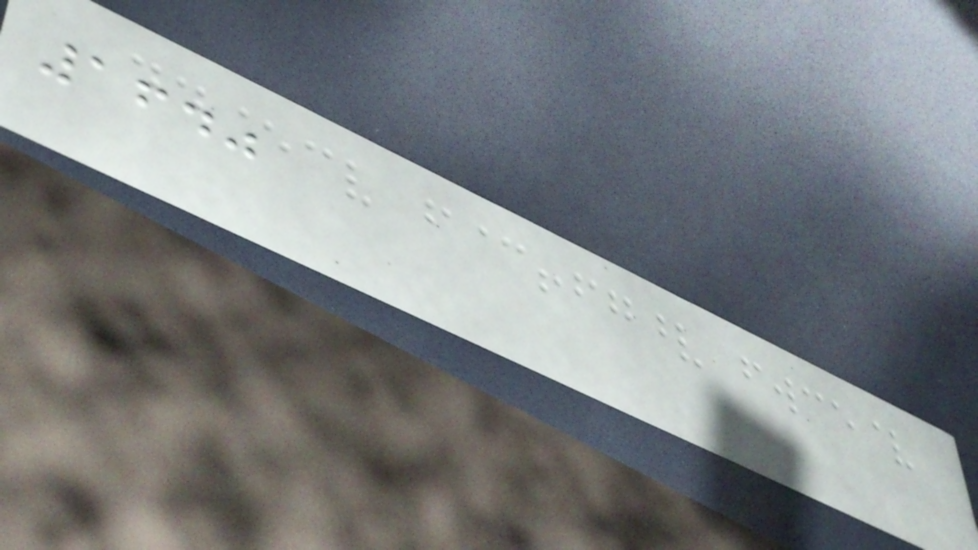1640
